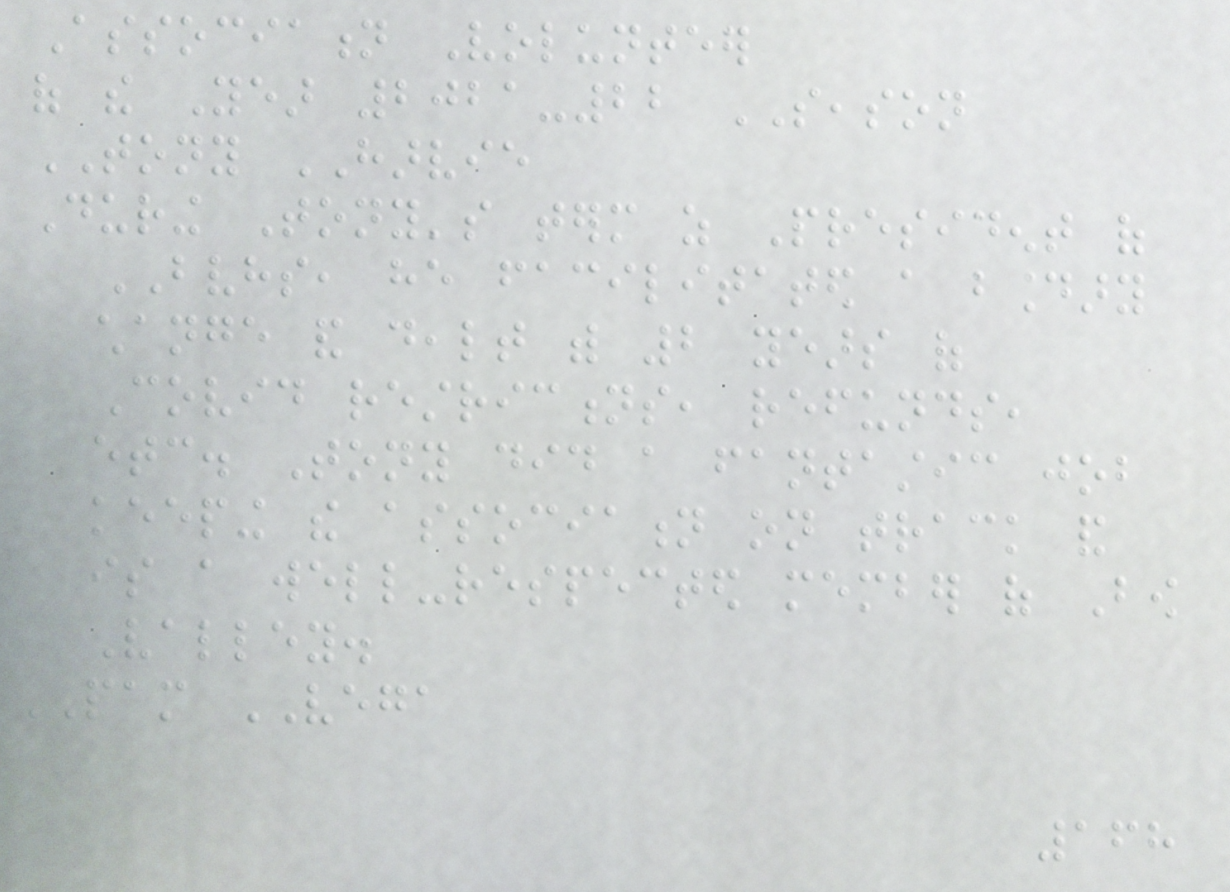Association Volunteer
of the Year 2021-22 SEASON
TONY HARVIE
During Tony's term as President of
BVHS, he facilitated a boundary
change and dealt with 2 years of
Covid restrictions, refunds,
etc. Tony did a fantastic job
keeping the association on track and
is a well-respected member of Bow
Valley.
PAM VEGA
168
